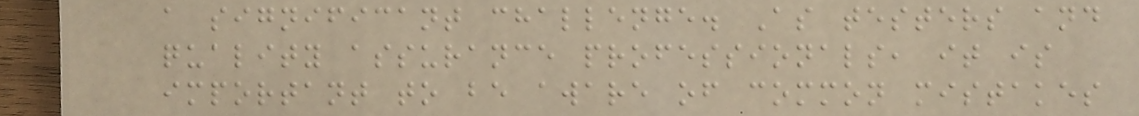a significant challenge. As testers and
quality assurance professionals, it is
important to be aware of common mistakes
